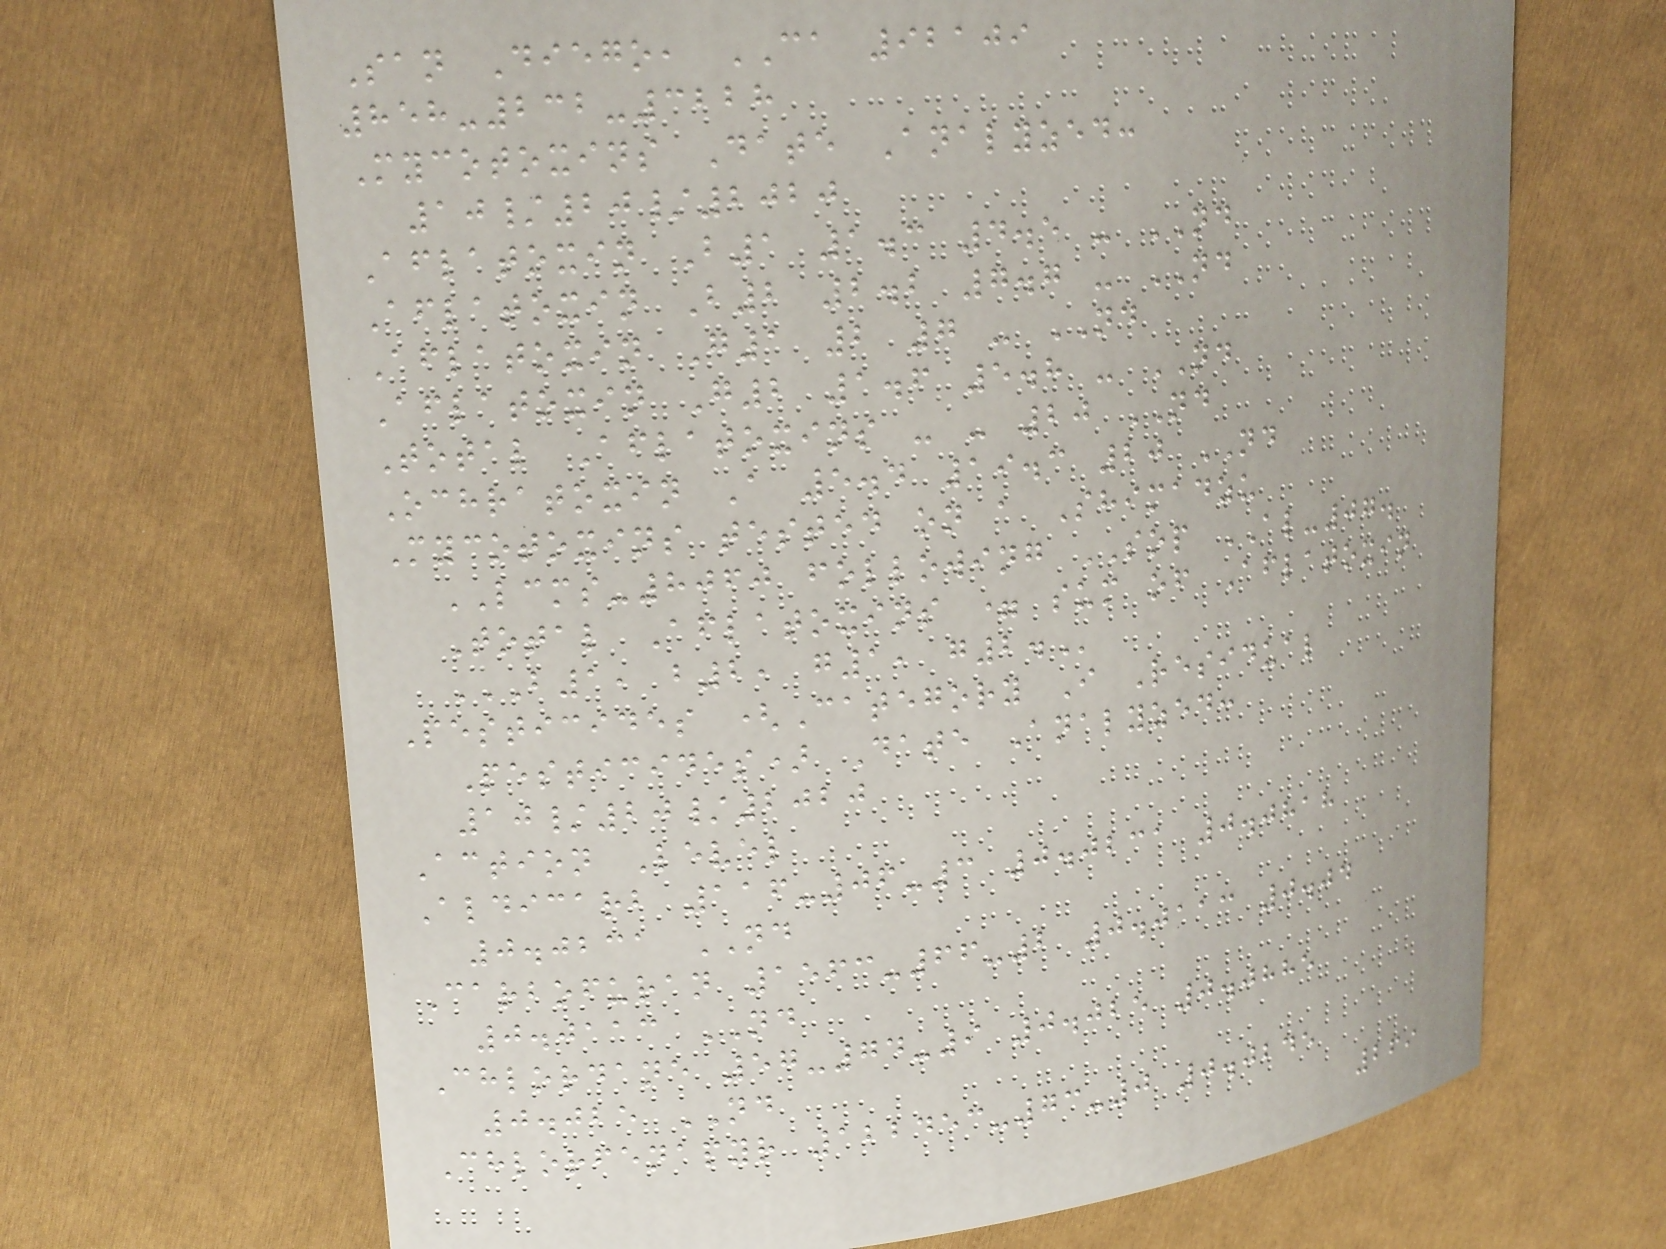San Diego, CA 92109
858-232-3228
Mycotoxins Date Analyzed:
10/20/2020
Aflatoxin B1 1.3 4.5 - ND
Aflatoxin B2 2.2 7.7 - ND
Aflatoxin G1 2 7 - ND
Aflatoxin G2 1.6 5.8 - ND
Total Aflatoxins - - 20 ND
Ochratoxin A 5.4 19.3 20 ND
Mycotoxins tested on a Shimadzu
LCMS-8060 following SOP AL-07.
Total Aflatoxins = sum of Aflatoxin
B1, B2, G1, G2.
Pesticides (Category I Residual
Pesticides) Date Analyzed:
10/20/2020
Action Level
Aldicarb 116-06-3 0.0231 0.0818
0.0231 ND
Carbofuran 1563-66-2 0.0113 0.04
0.0113 ND
Chlordane 57-74-9 0.025 0.0885
0.025 ND
Chlorfenapyr 122453-73-0 0.0245
269
